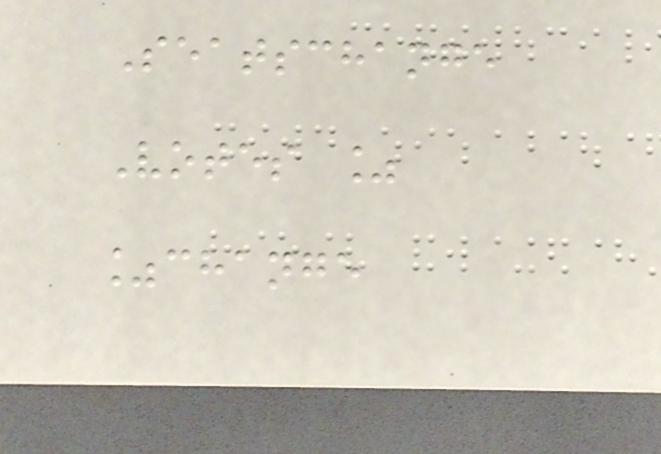Seatschange
Votes %
%change
